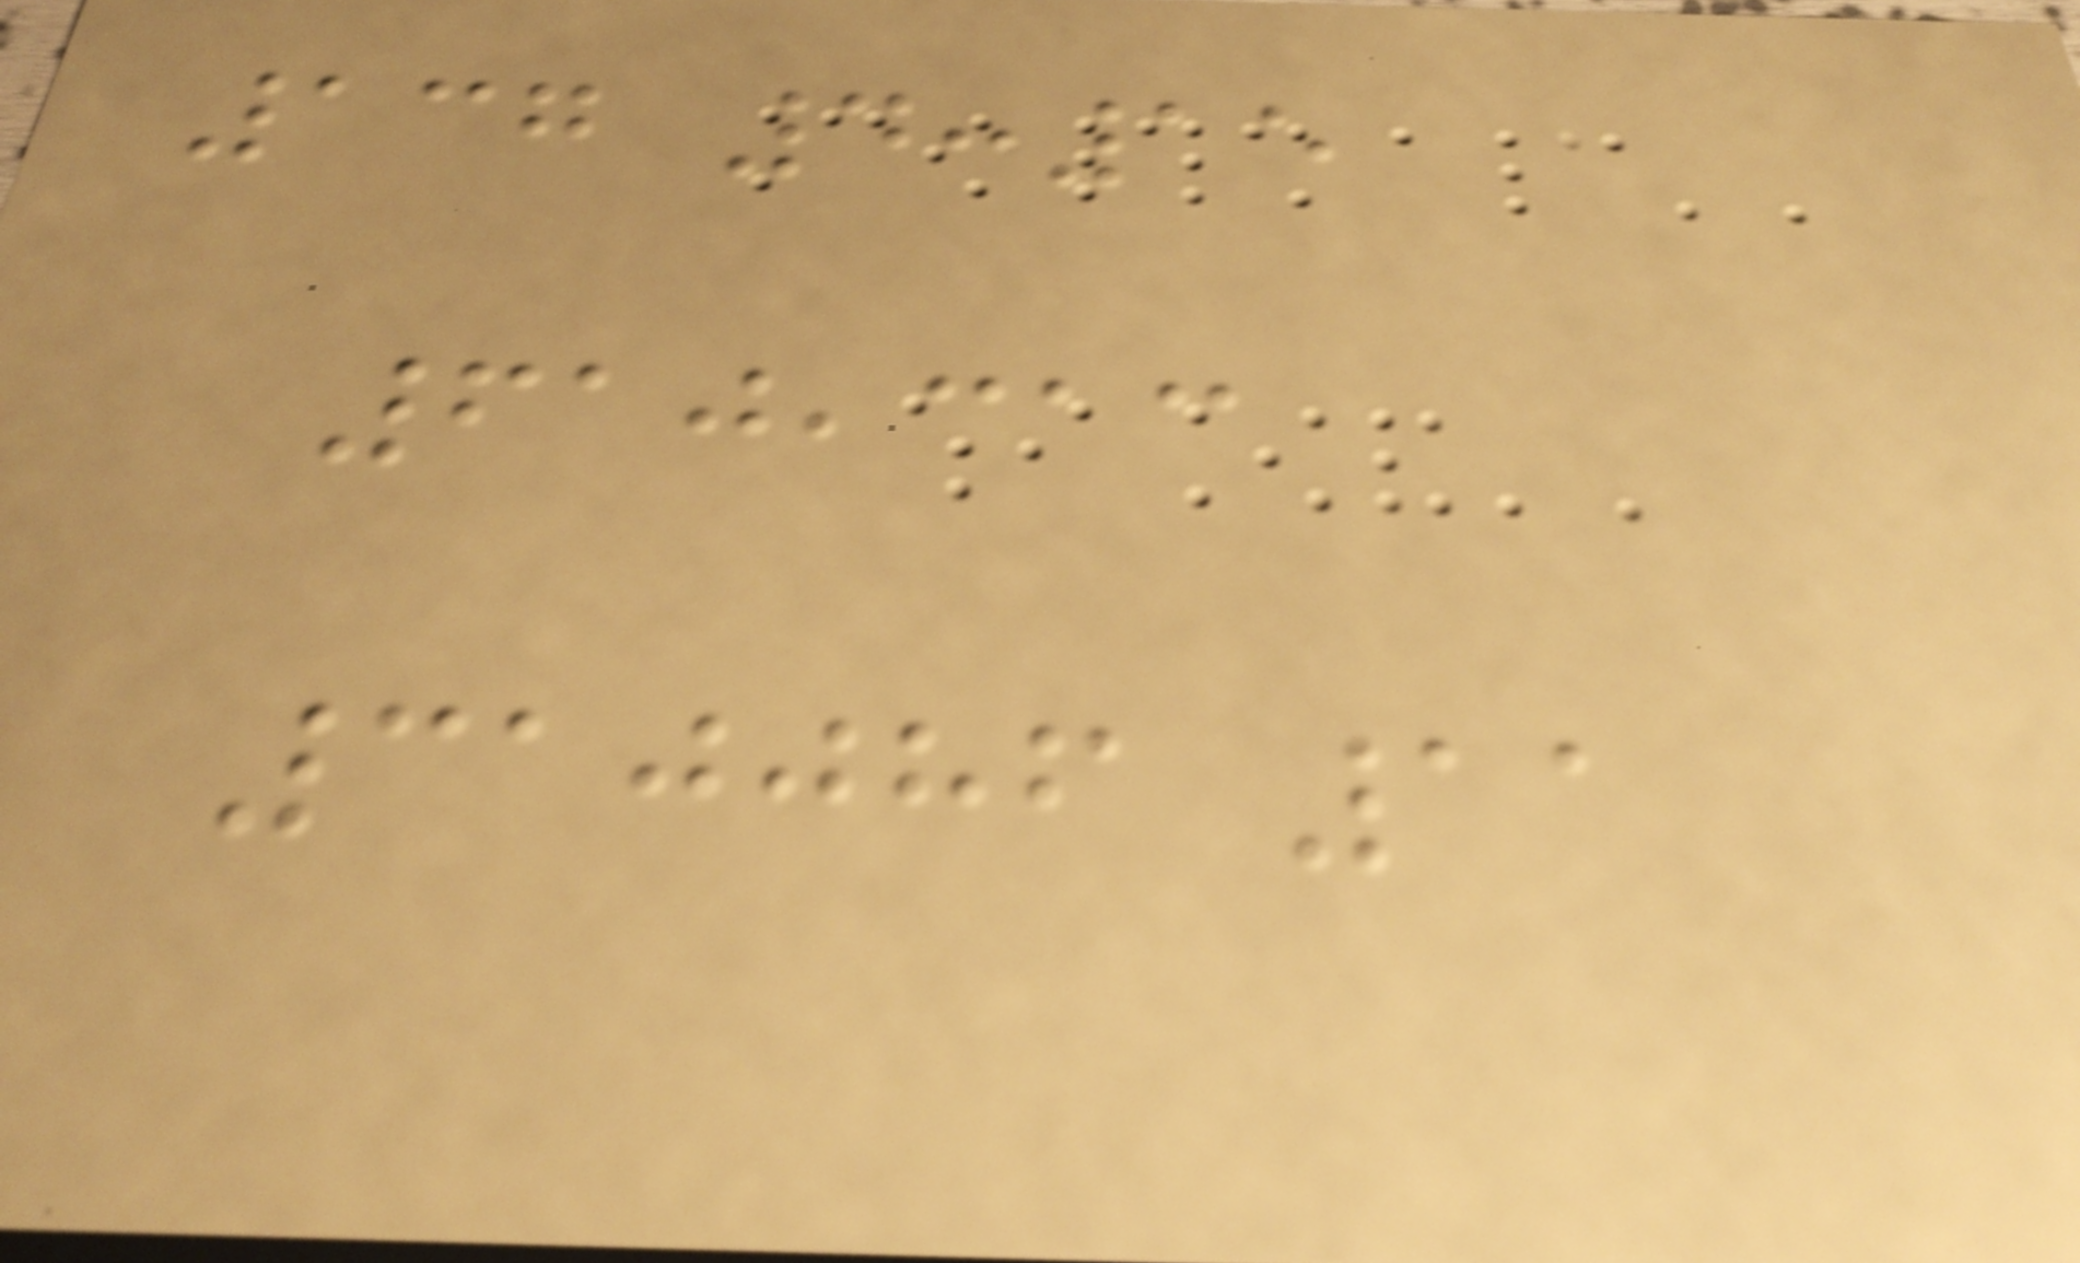137 4:15
610,313
310086 11
